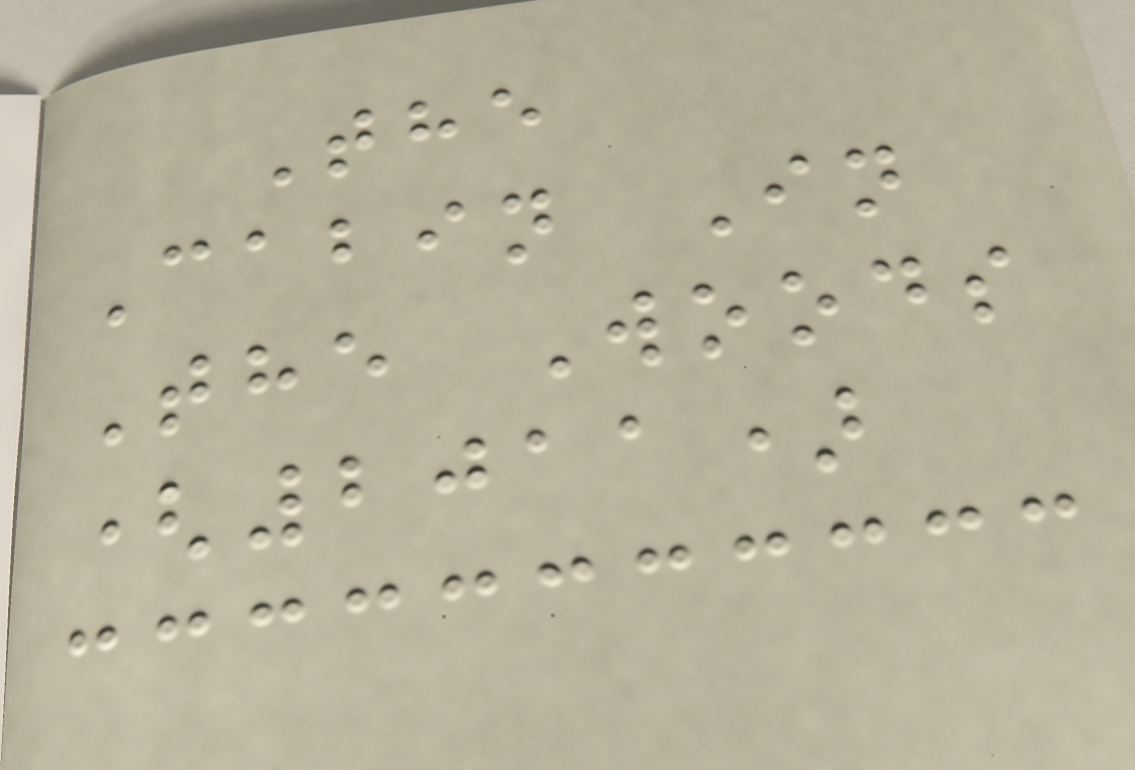The
Cabin In
The Woods
(2011)
